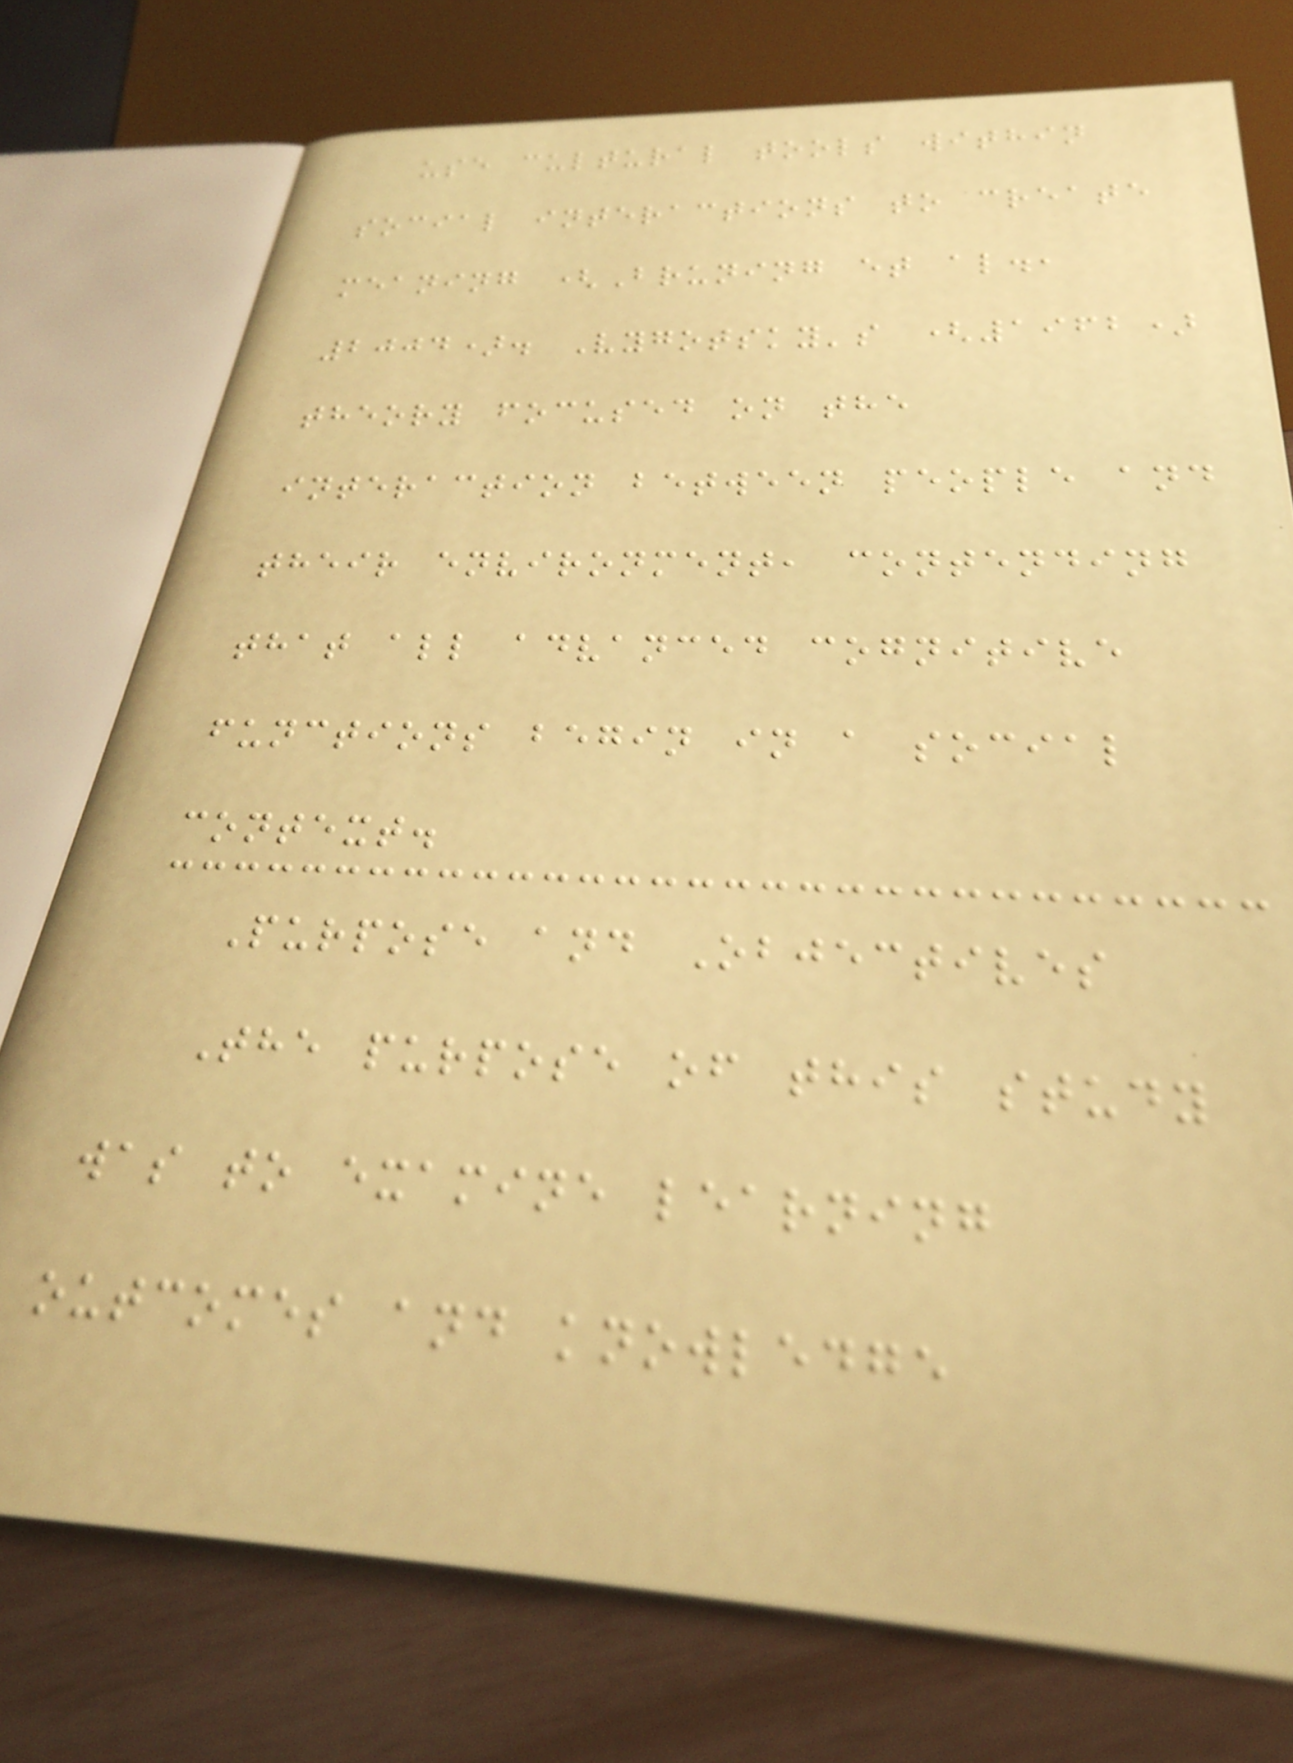use cultural tools within
social interactions to create
meaning (Bruning et al.,
2004). Vygotsky's (1962)
theory focused on the
interaction between people and
their environment, contending
that all advanced cognitive
functions begin in a social
context.
Purpose and Objectives
The purpose of this study
was to examine learning
outcomes and knowledge
